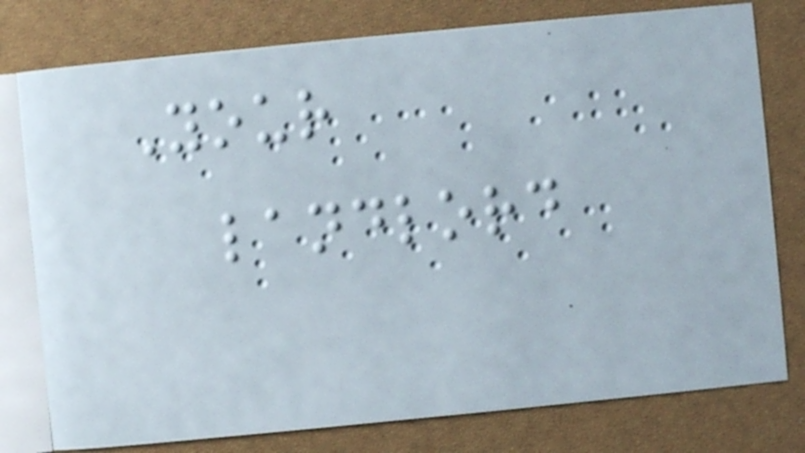Your
landlord
